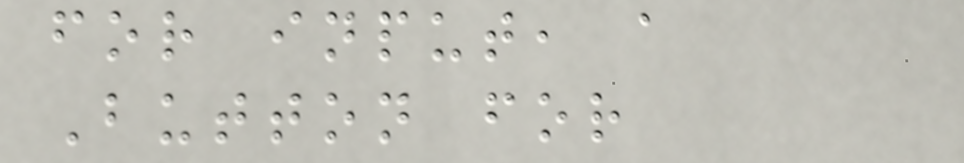for input, a
Button for
